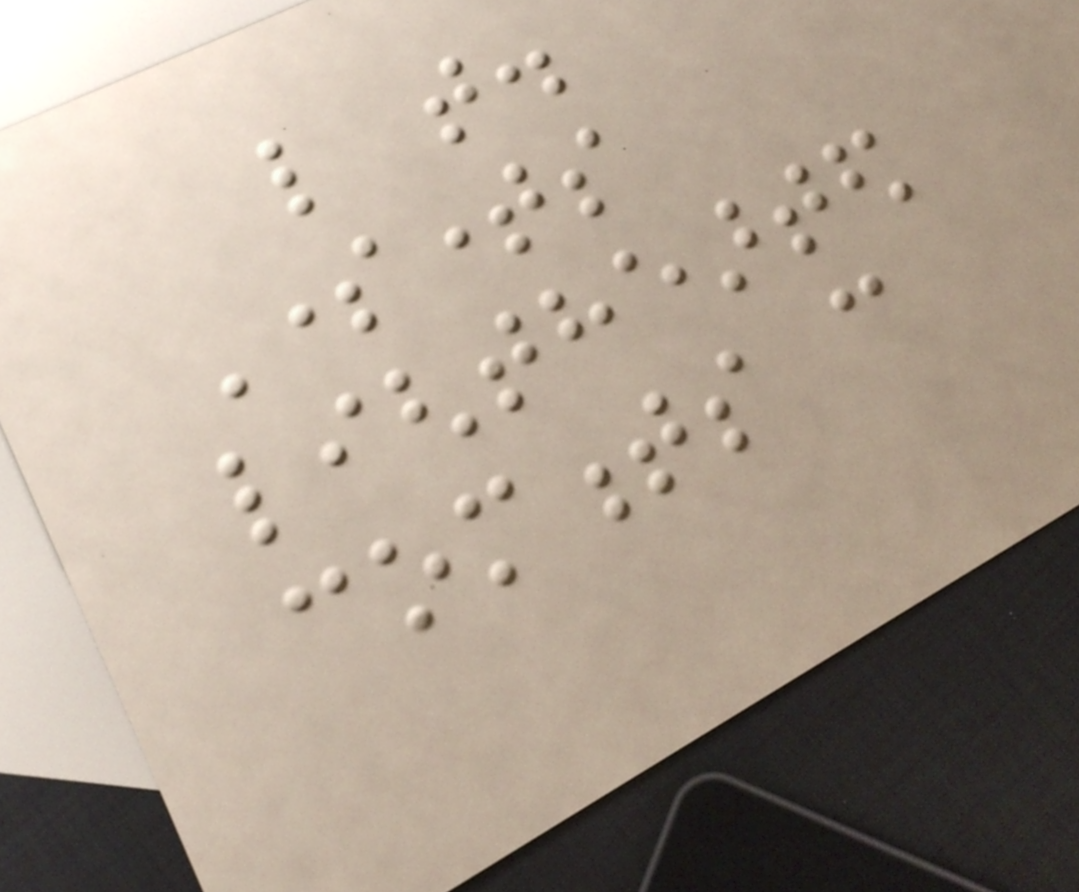like that.
Sometimes
lighthearted
comments can
